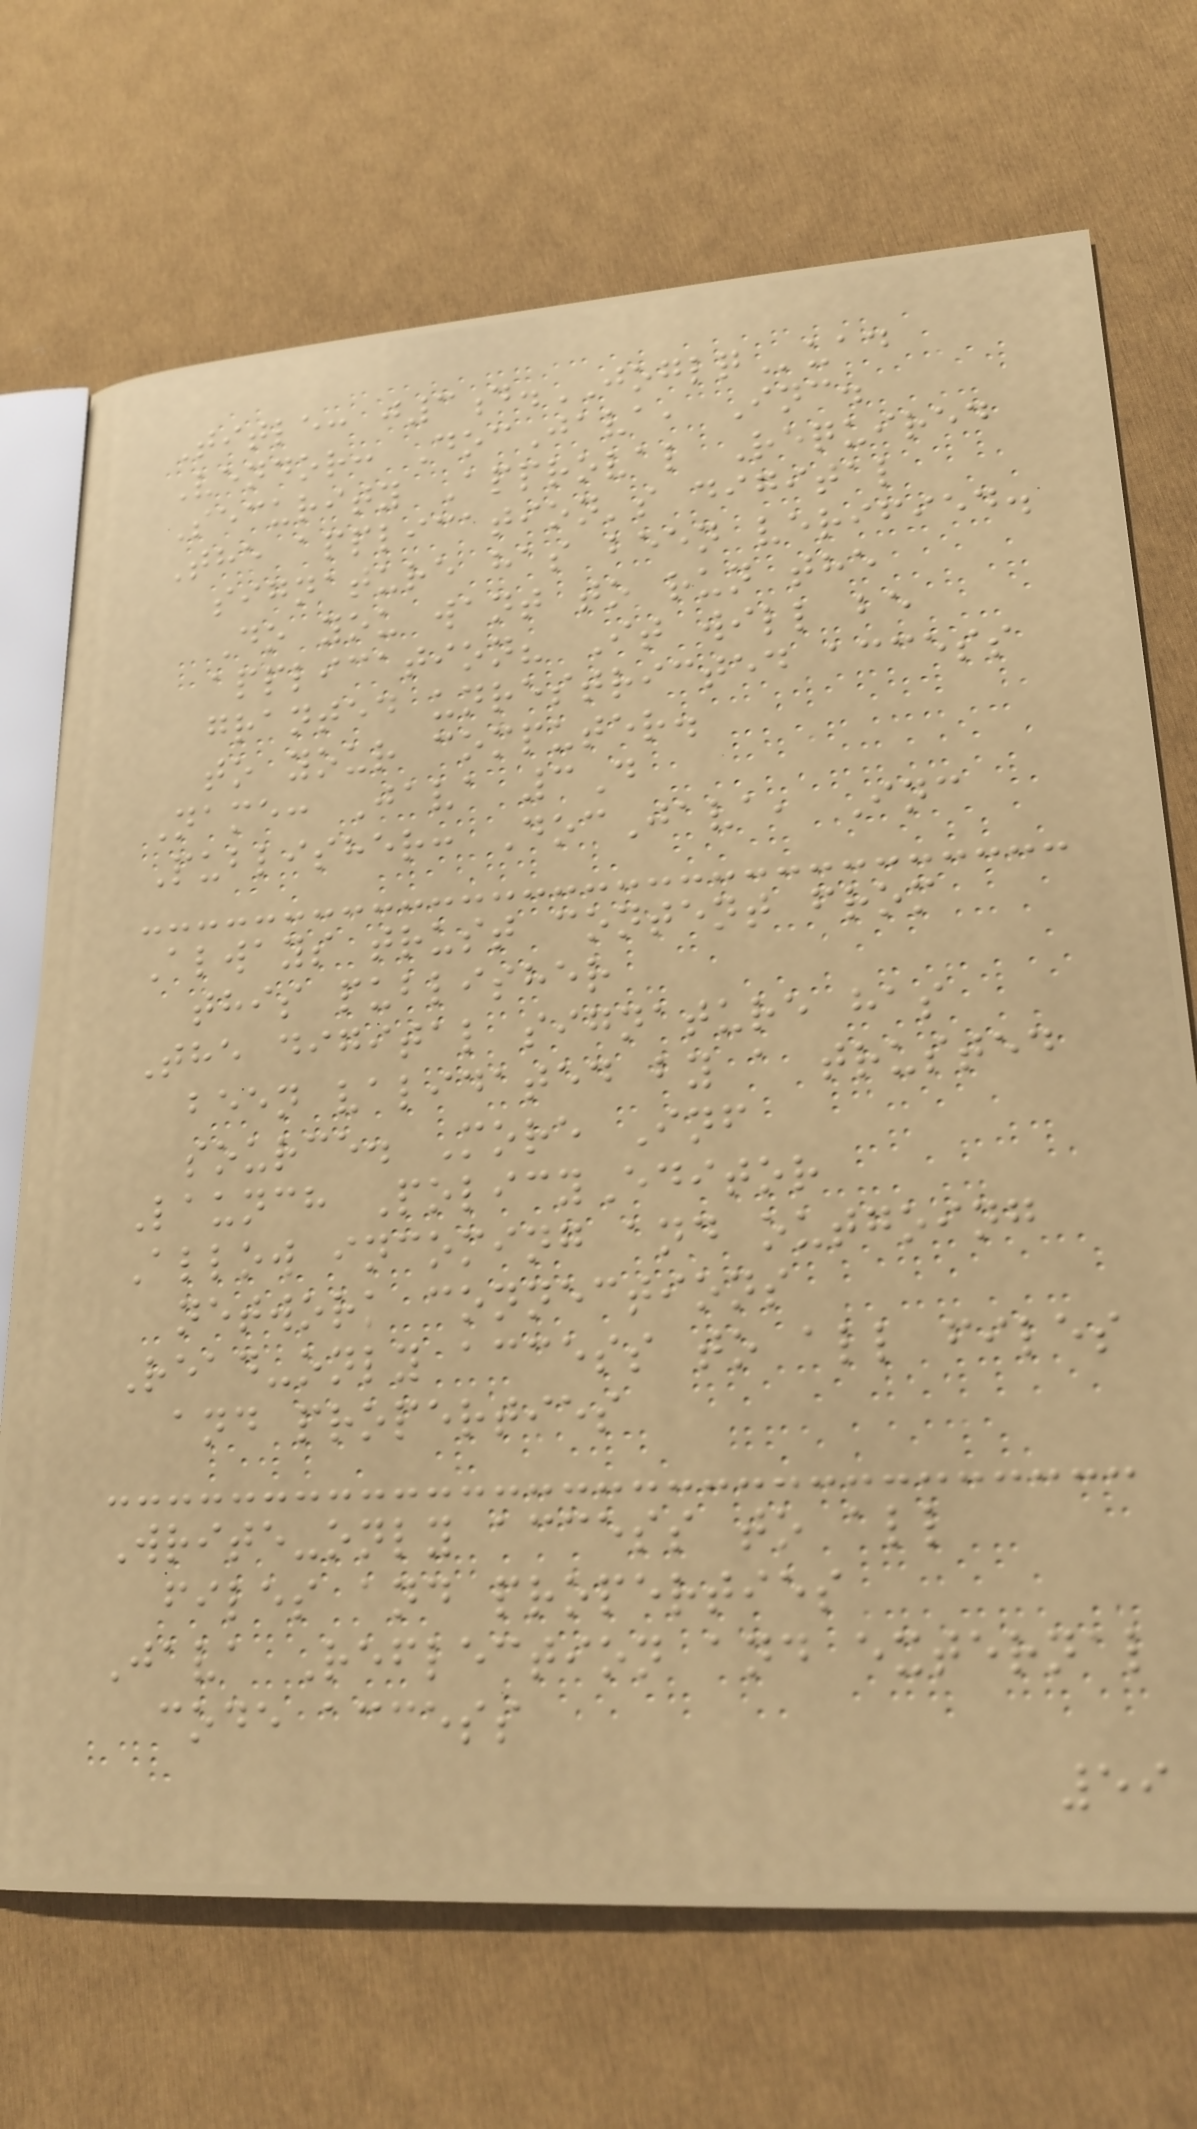Title: j3d.JOGLQuad
Vendor: DocJava, Inc.
Security Approval Required
The application's digital
signature has been verified.
Do you want to run the
application? It will be
granted unrestricted access
to your computer.
Name: Java 3D
Publisher: DocJava, Inc
Always trust content from
this publisher
The digital signature has
been validated by a trusted
source. More Inf
Launch PolicyEditor
Allow incoming and outgoing
network connections
Read-only access to all files
and properties
Write-only access to all
files and properties
Java Reflection and external
code access
59
